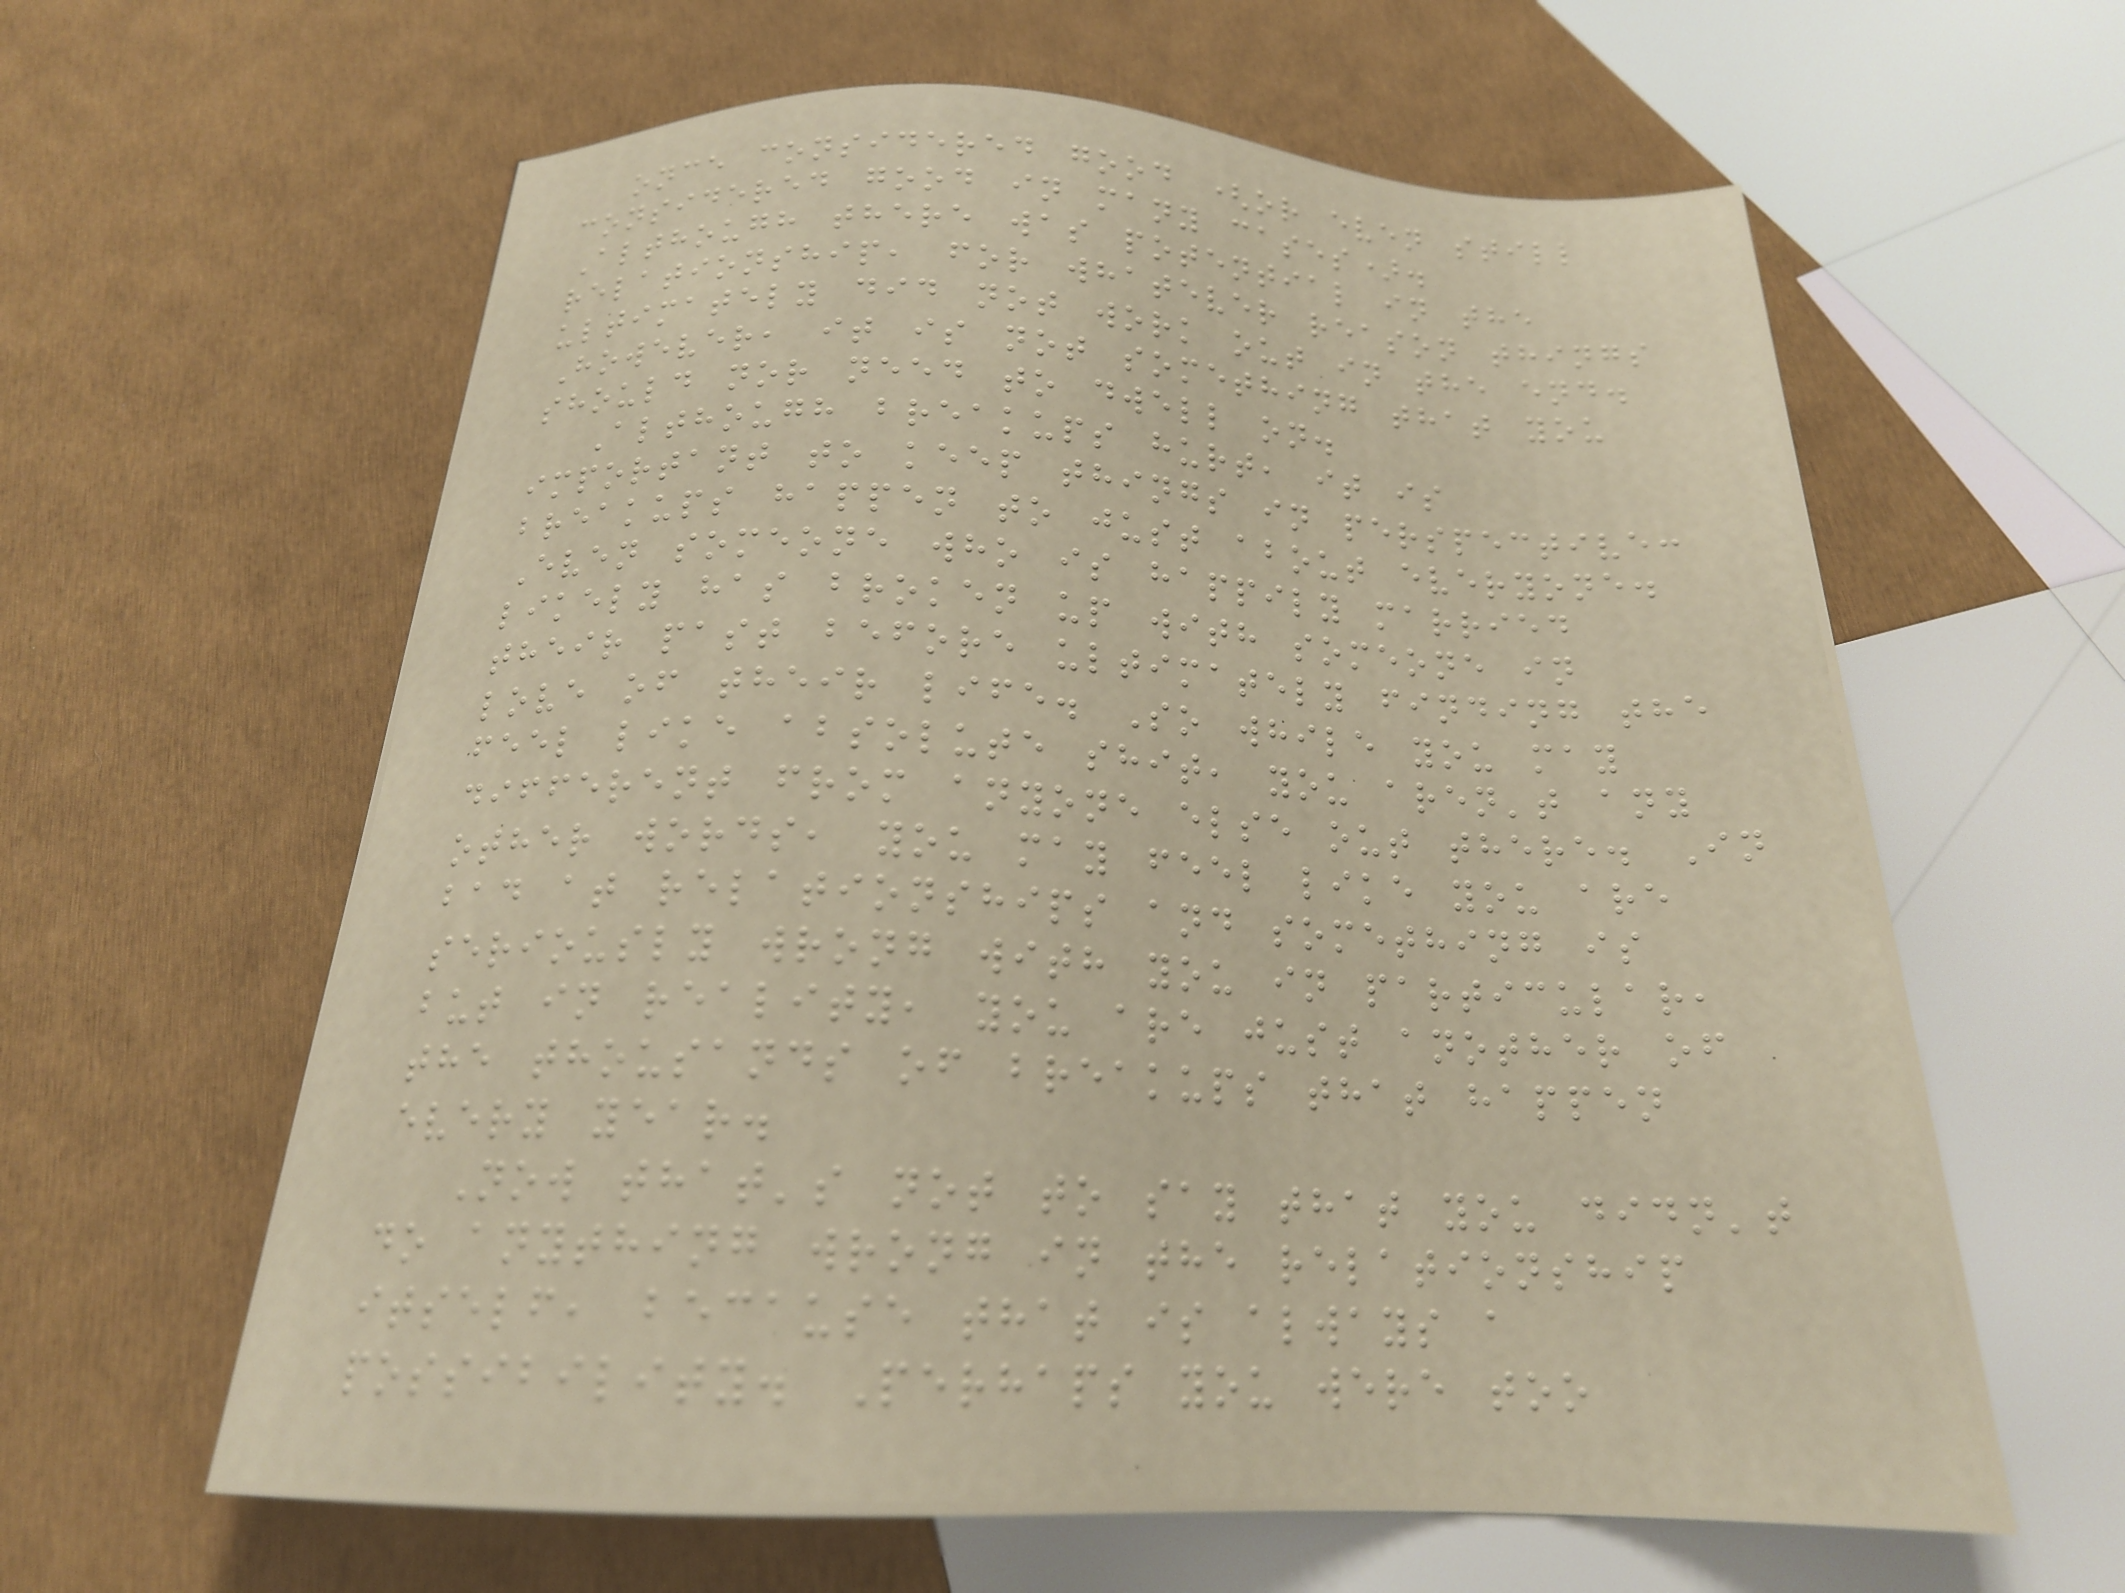once considered good (or even still
considered good in many cases).
Although there was potential in the
relationship, for whatever reason things
ultimately did not work out in the end.
However, it is not something that you
should nor need to dwell on.
Although breakups hurt, it is
important to keep things in perspective:
breakups happen to just about everyone.
Even someone who is happily married
likely has broken up with someone in
their past before ultimately finding the
love of their life. So while you may
feel like absolute shit, you aren't any
different from anyone else out there. In
other words, you may feel like you are
bad at relationships and something is
seriously wrong with you in particular,
but in reality, you are just another of
the thousands of breakups that happen
every year.
Now that's not to say that you didn't
do anything wrong in the relationship
itself, because that is always a
possibility. Perhaps you were too
